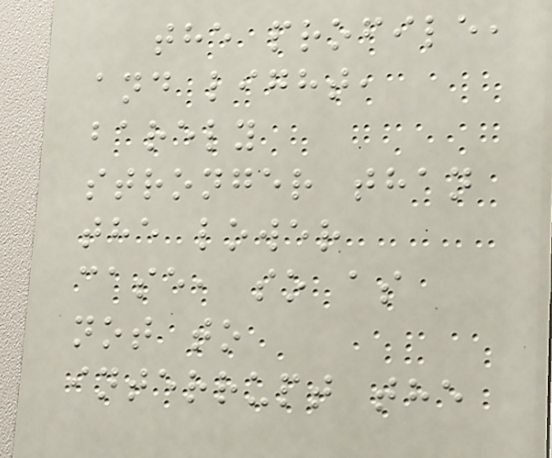the profile,
and light,
barely
stronger than
the lower
case, so as
not to
interrupt the
